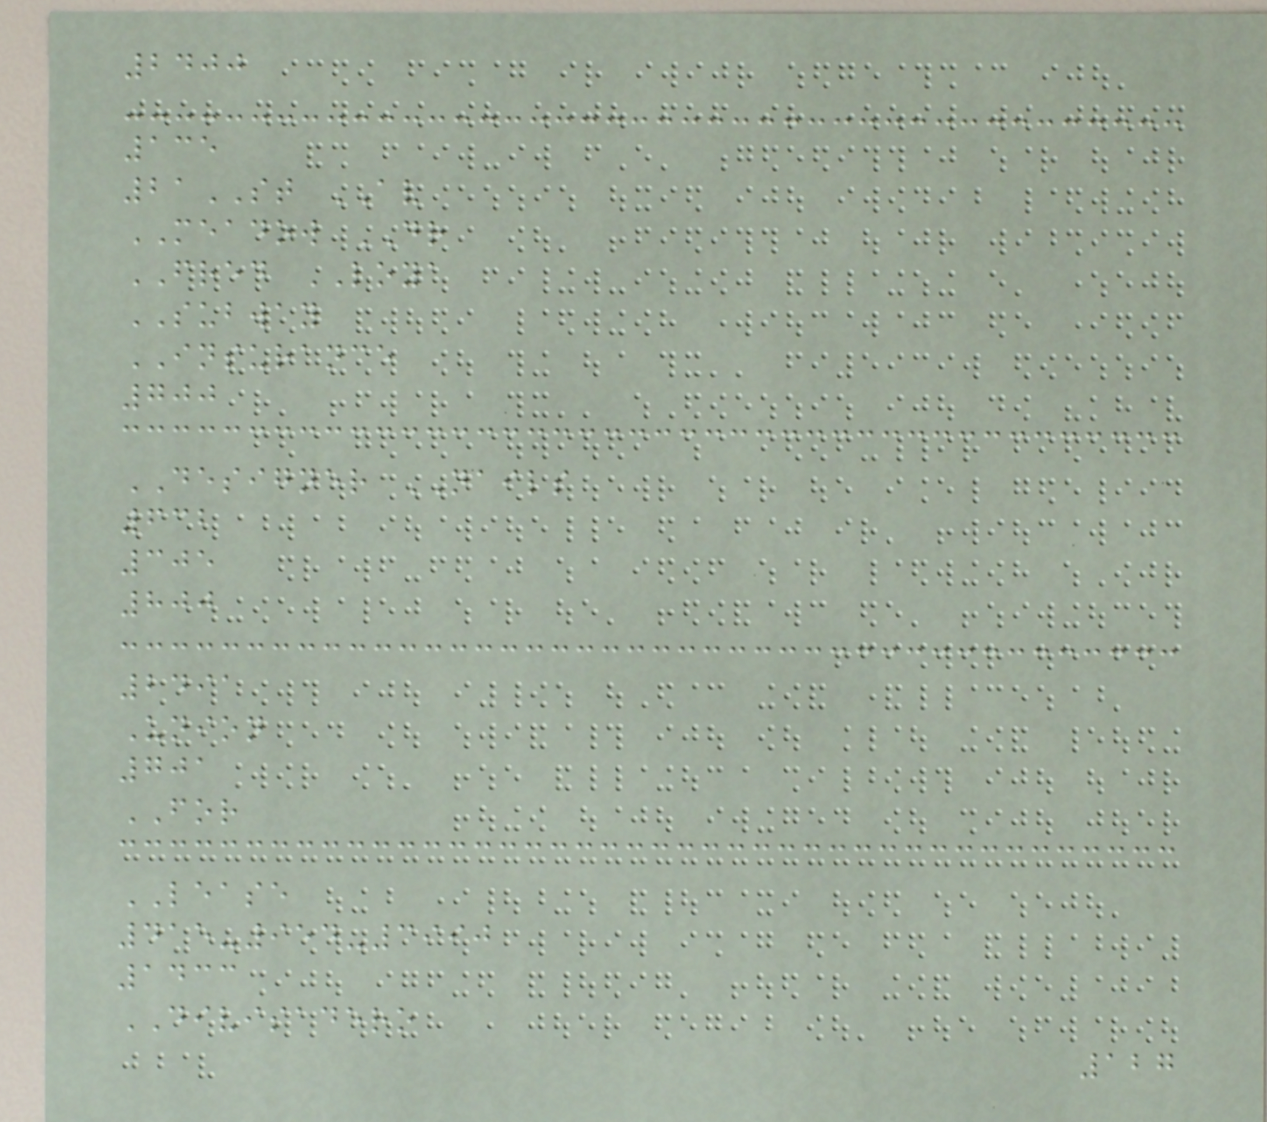2400
135
21ST AV
MEADOW DR
FRED LOYA
SUBWAY
INSURANCE
700
DESIGNER NAILS
632
305
800
2491
Union
701
FOR
LEASE
415-954-3990
1433
DIVISADERO
127
